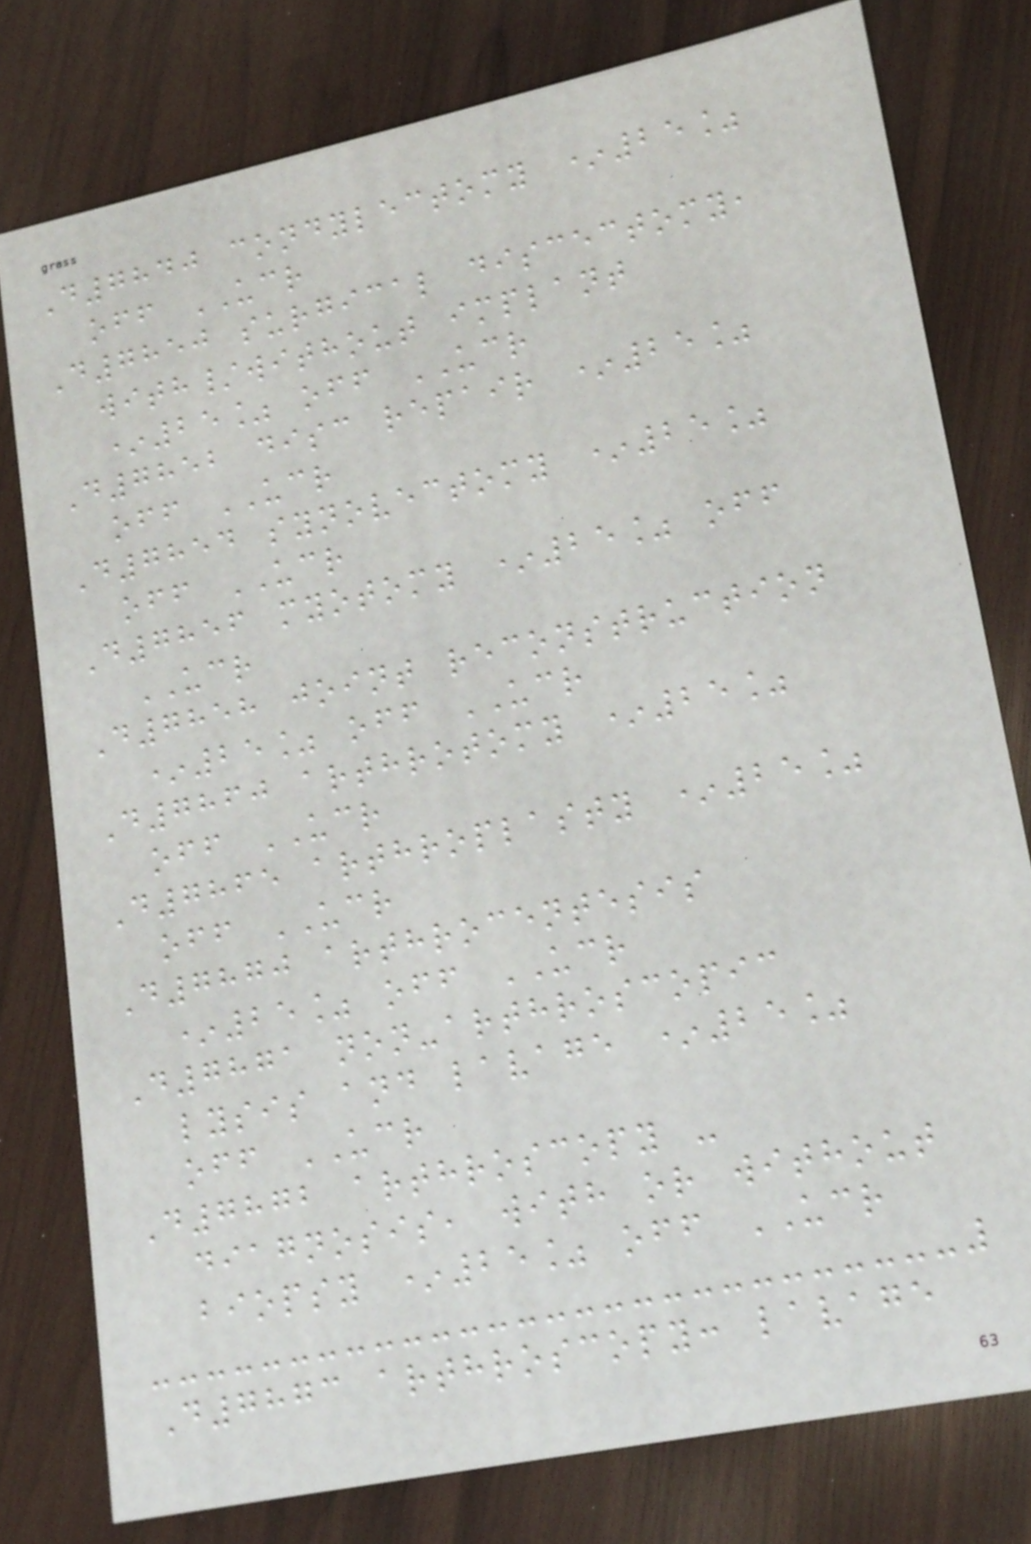D7840 condylectomy *25%
off UCR
D7850 surgical discectomy,
with/without implant
*25% off UCR
D7852 disc repair *25%
off UCR
D7854 synovectomy *25%
off UCR
D7856 myotomy *25% off
UCR
D7858 joint reconstruction
*25% off UCR
D7860 arthrotomy *25%
off UCR
D7865 arthroplasty *25%
off UCR
D7870 arthrocentesis
*25% off UCR
D7871 non-arthroscopic
lysis and lavage *25%
off UCR
D7872 arthroscopy -
diagnosis, with or without
biopsy *25% off UCR
D7873 arthroscopy: lavage
